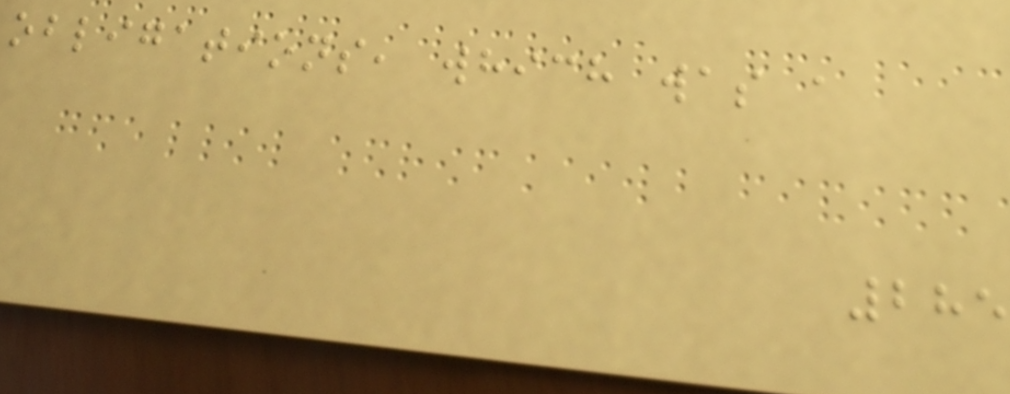obligations, which was a
285
